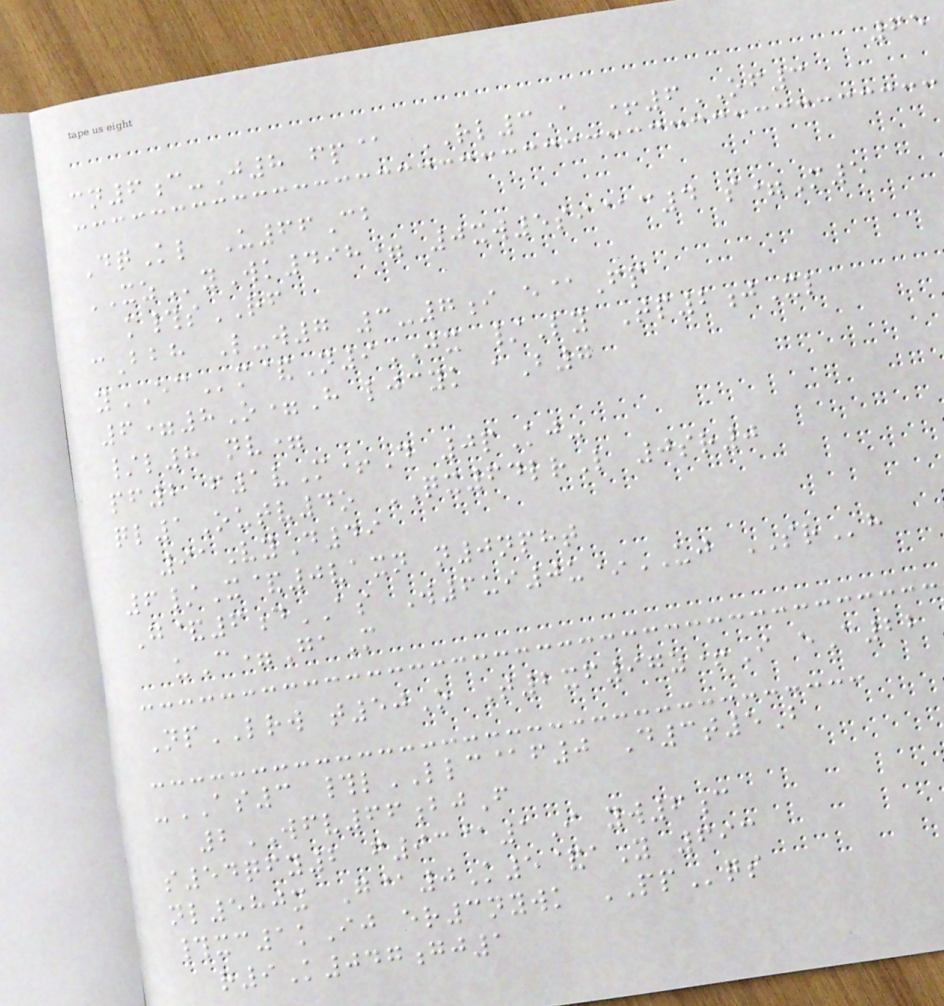65
cn6c-J8 fp@ RL3A +6OF3
DqKl U66Cb
XZyWk498= 0xw5si@c4 s=M5
k#sRF
cBbh L-w7 3-7i e@Fp
yECm&N9JX /Ly Tp2jXl
6=8O=H ljcyk aB7
/l8 nv=
pf2 f1vM+D 0pKj-
ql1Outv4o QX64lrL 0sr0
91VyD49
6/X&0vaxn n0npht
G&6dAS W6ui0u*UJ SRh
uC=GaM
NpLRW t50O T2xf97z+I eA22
-AS3 #lLLC@f0 D3t5B
2WFV66bjF
s54qfy2 f93@1I yw6c
nl580x G@0K5&aY 693
#xc1kIj er3nywk PPqs
r9K047gj1
